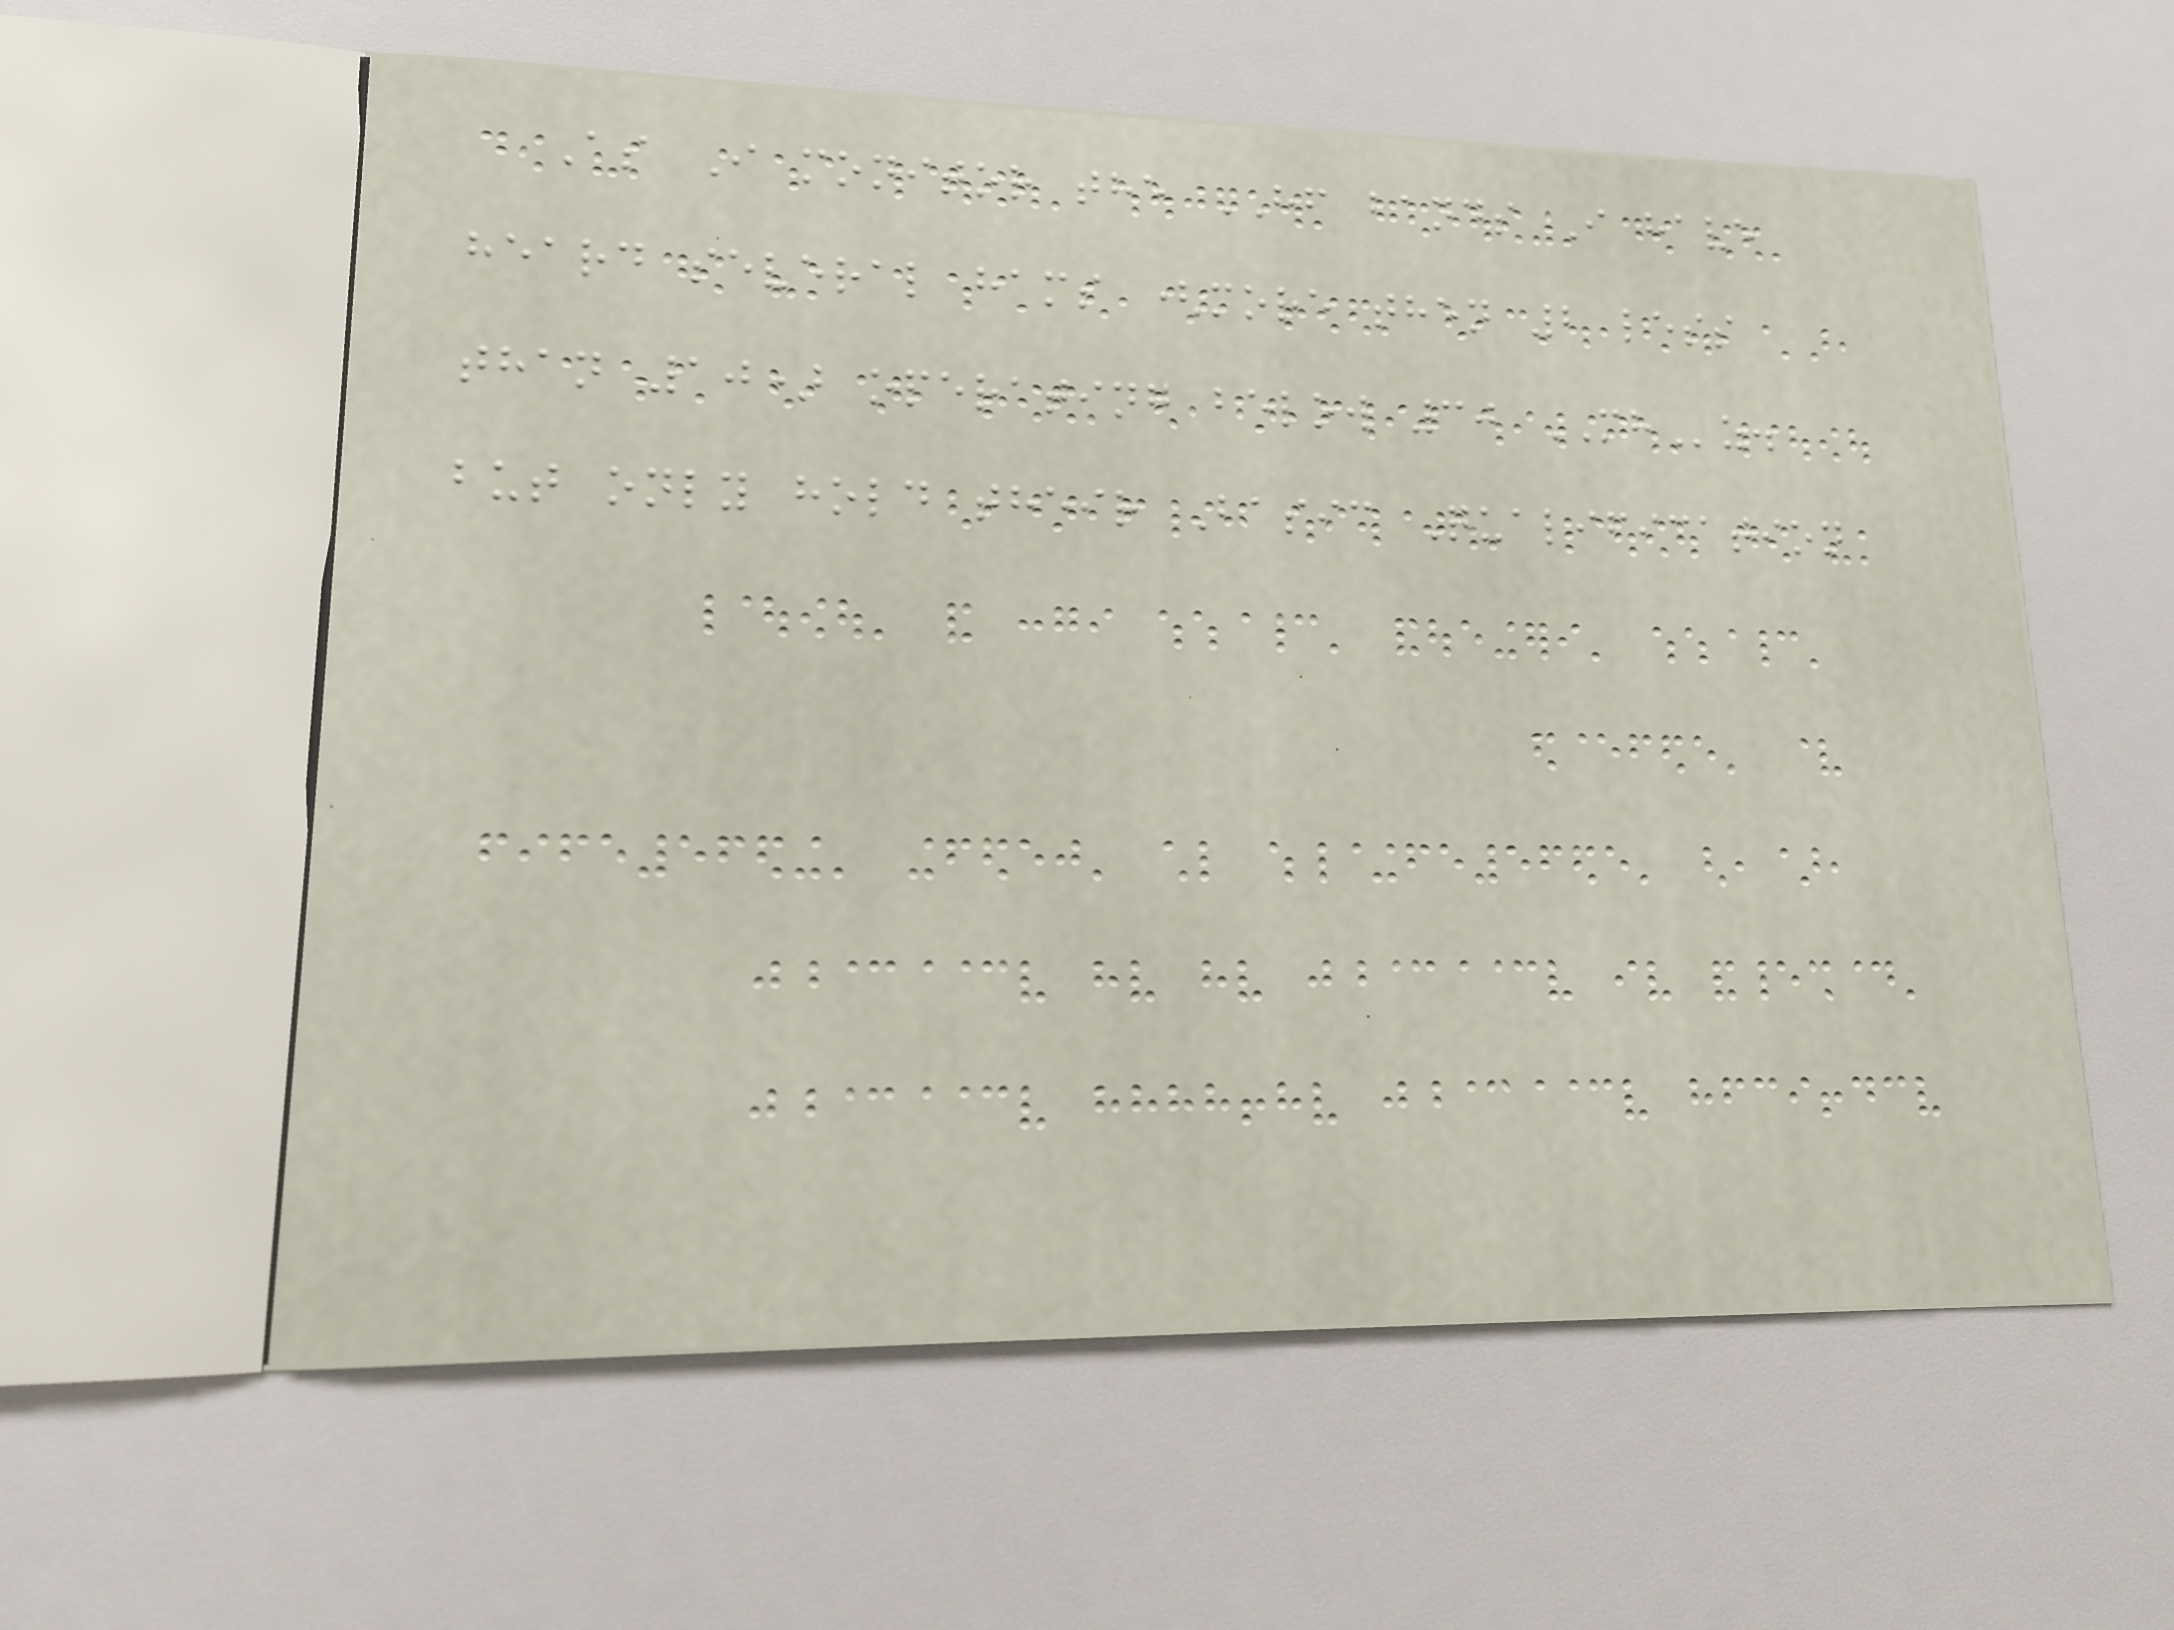As I monitor the HF bands I have
heard several hams (more then 2 less
than 10) operating below 30 MHz.
but only hold their Basic Qualification
